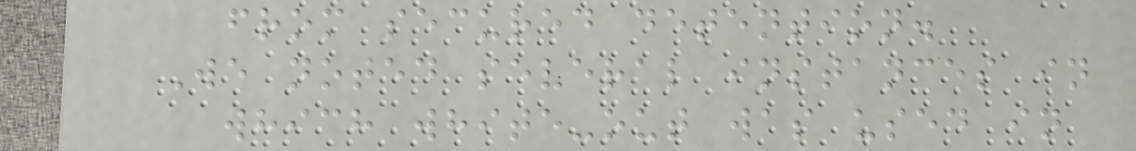from secured detention.
We noted several instances in
which white-out was used in
